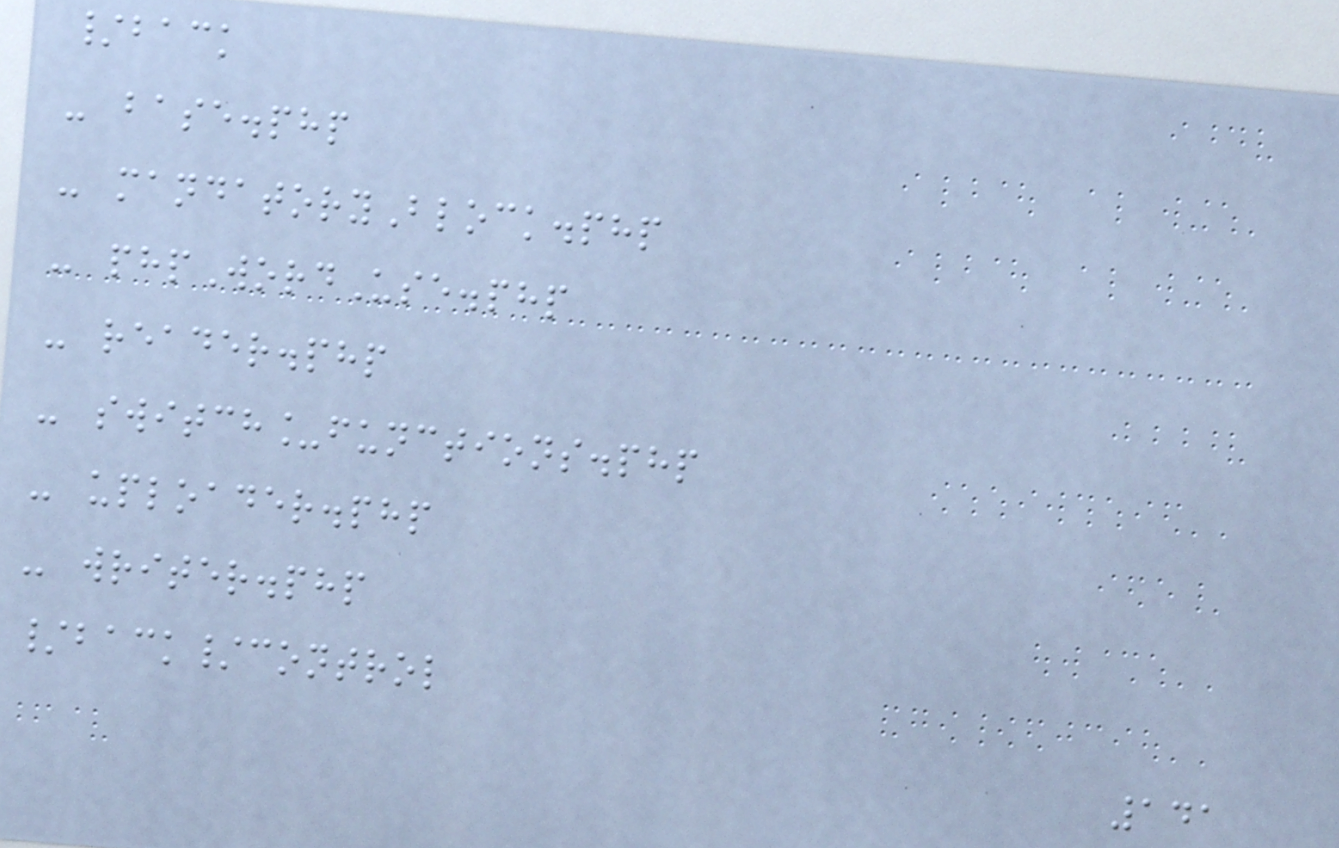/back
- base.php
- mandatoryBlock.php
- phpWordUse.php
- reader.php
- switch_functions.php
- uploader.php
- writer.php
/back/control
141
